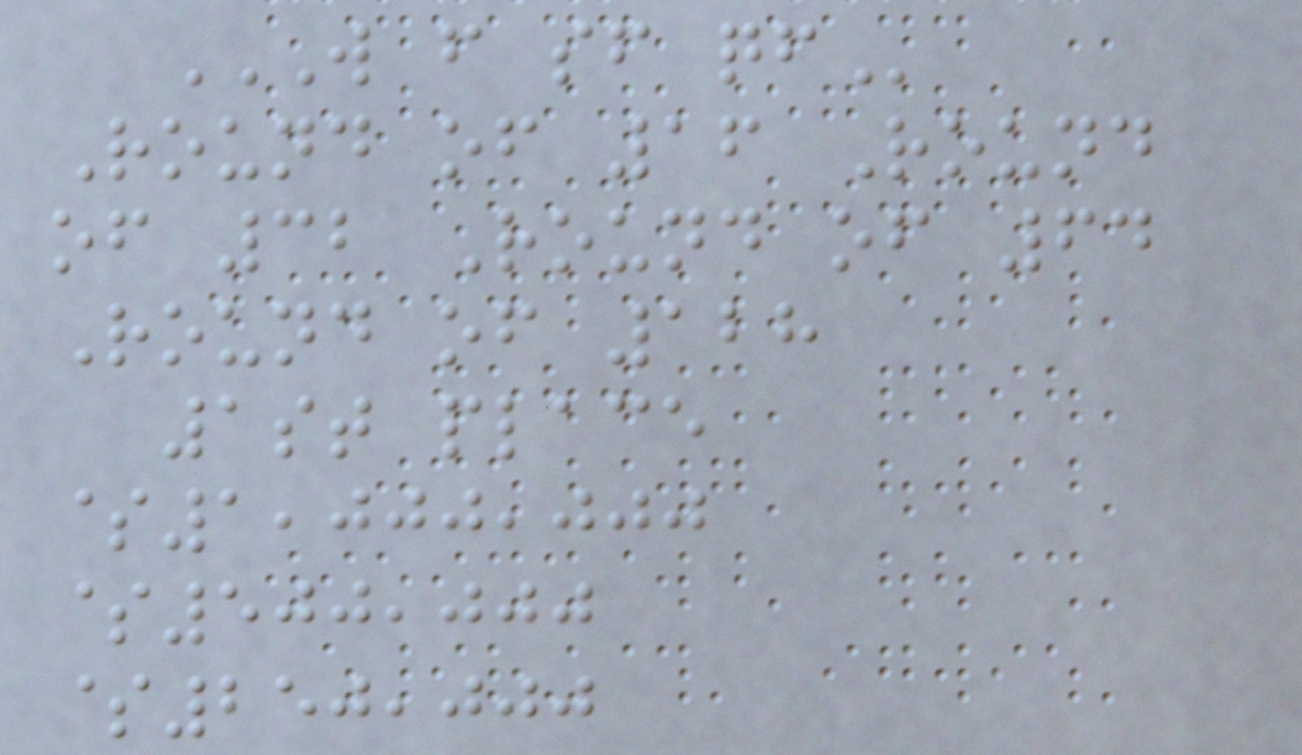W F SF QF
Round of 16 Round
of 32 Round of 64
Round of 128
1st place
$1,000,000
$500,000
$250,000
